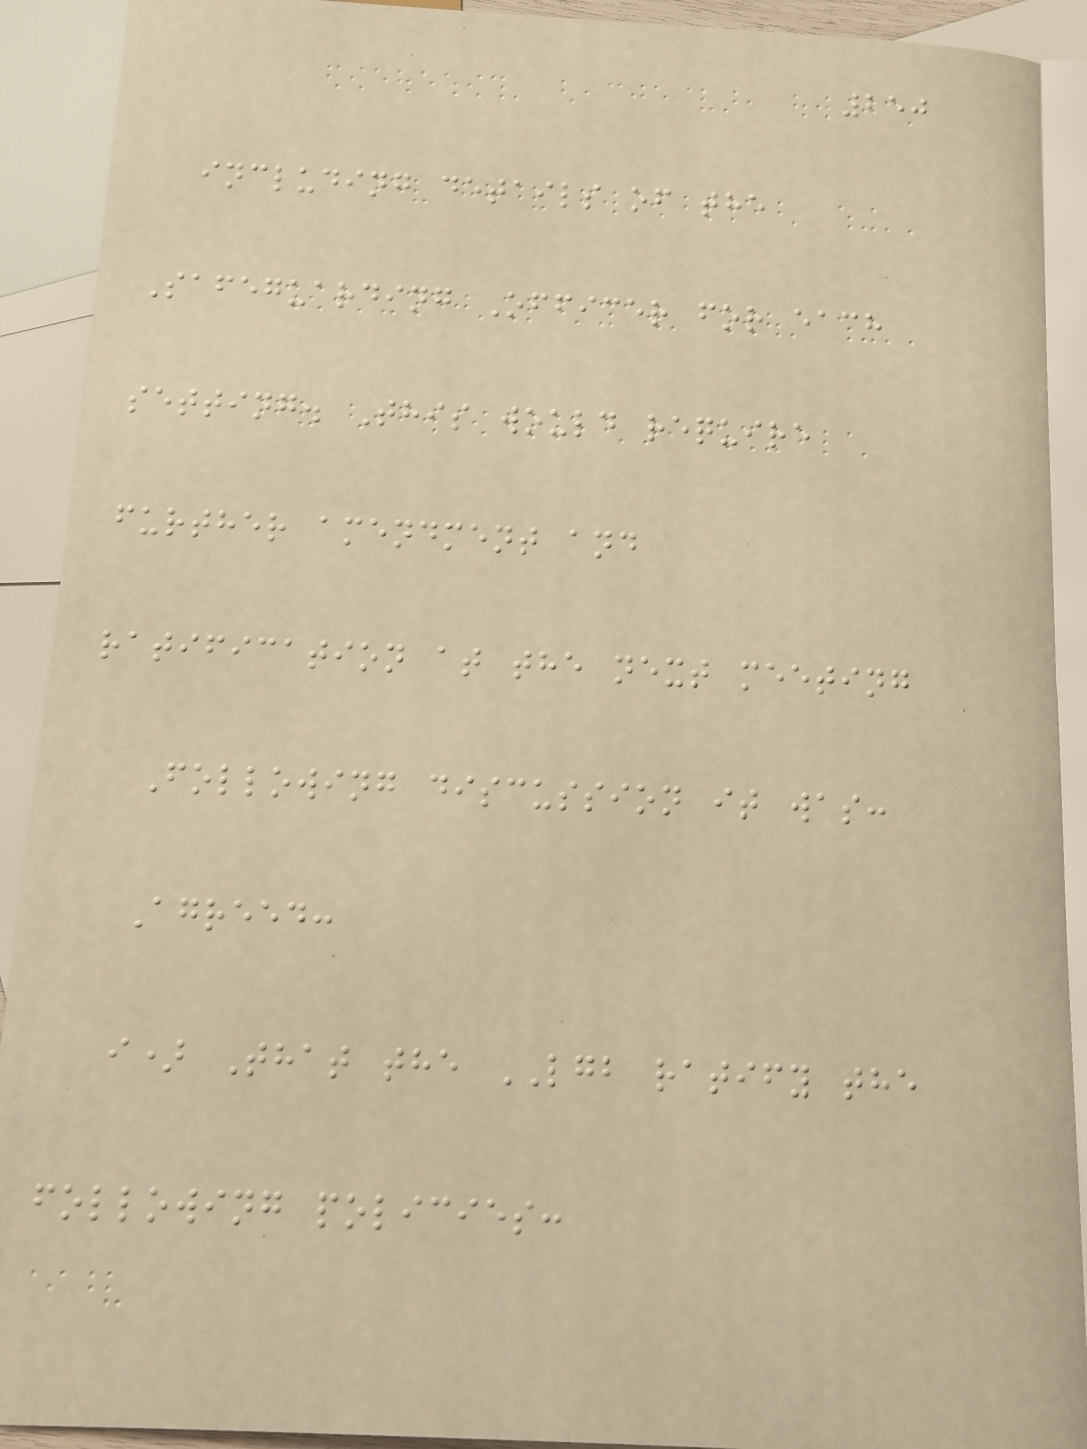250
including details of the
Safeguarding Officer for each
setting. This would require
further amendment and
ratification at the next meeting
Following discussion it was:
Agreed:
i) That the LGB ratify the
following policies:
